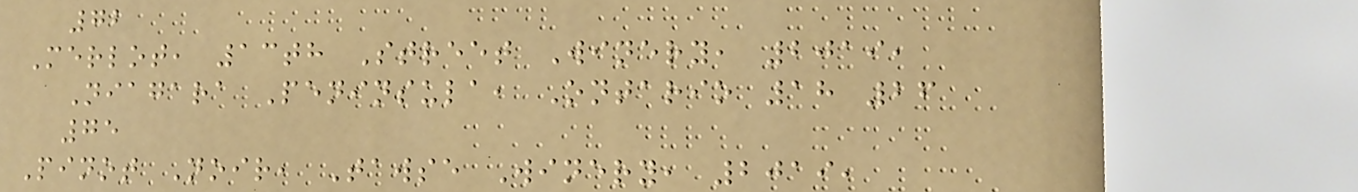72
Merlot, 13th Street Winery, 2019,
Niagara Peninsula, Ontario 18 26
75
Pinot Noir, Tawse Winery, 2019,
